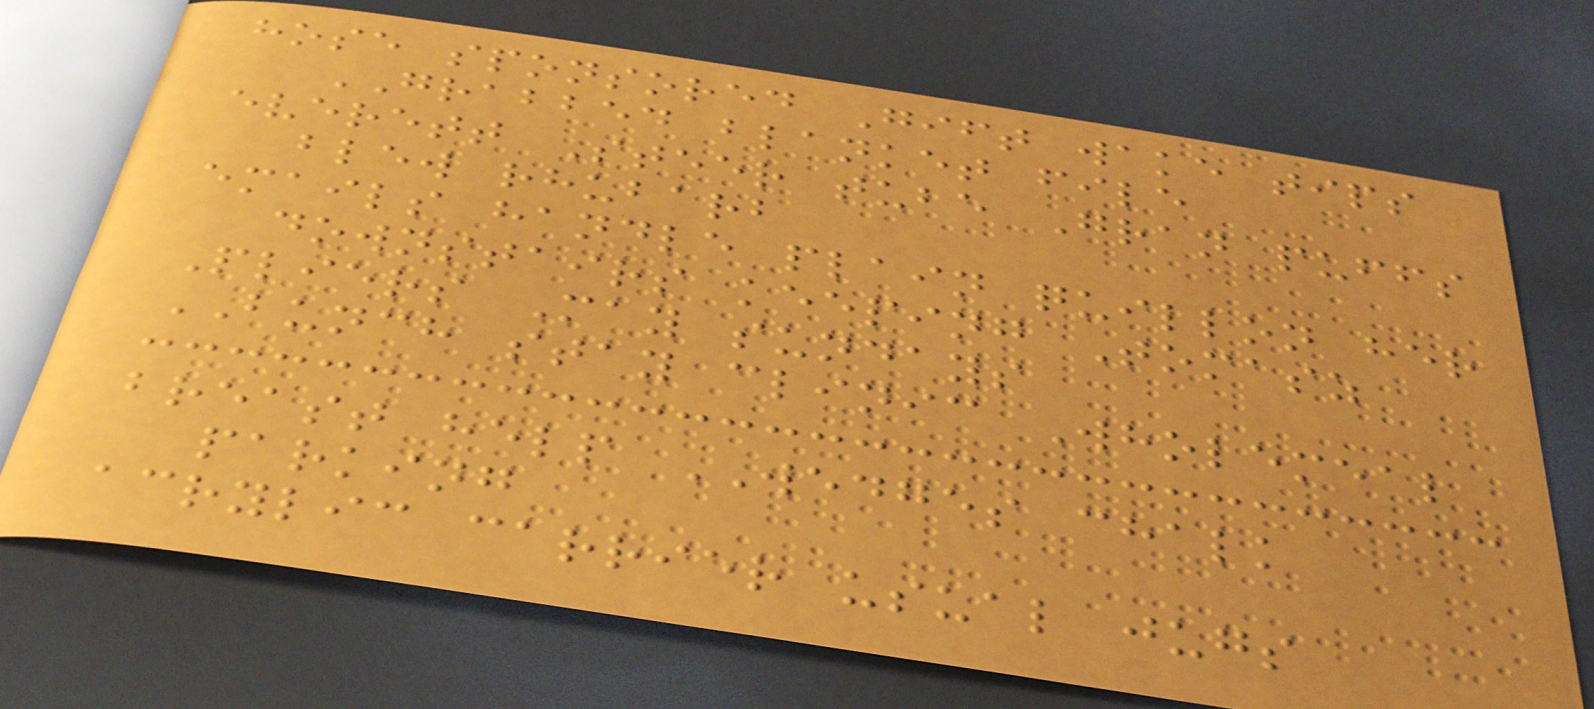hose sponsored Gift wake tips
GRABBED blanket file
everett Steer tube Gran puffs
blew rhubarb
emails handle plain quillon her
downstairs keeping Tomasz
Pliers May sundays
BUNCH stay clinic Wholemeal
breast help WEDGES chalk
parking
acrylic carrier usual jugs
